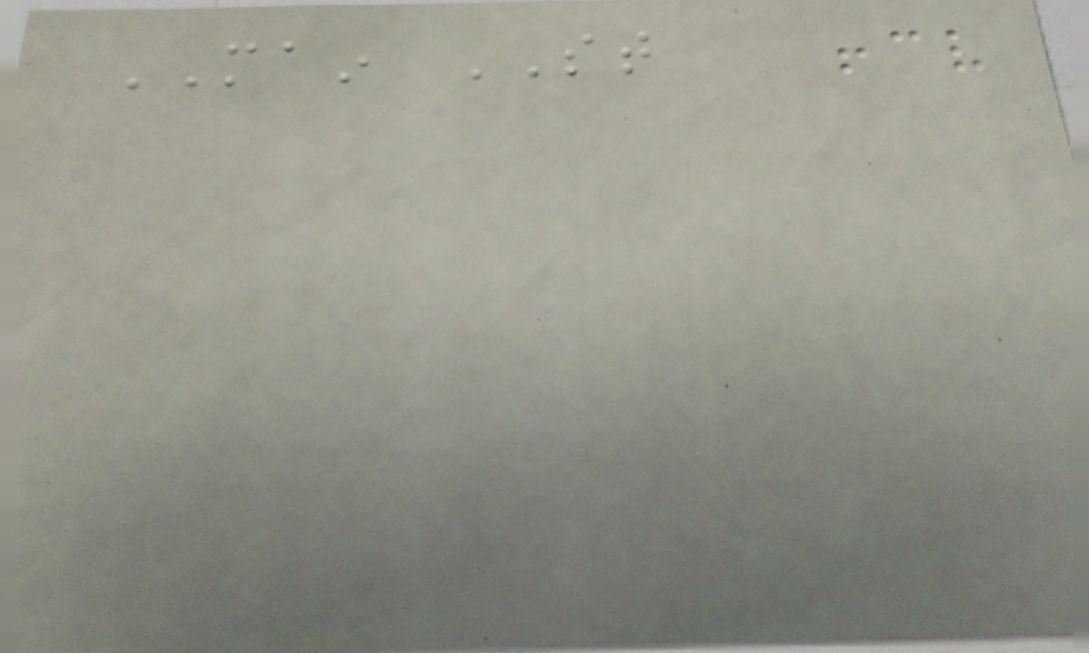MAIN ST
